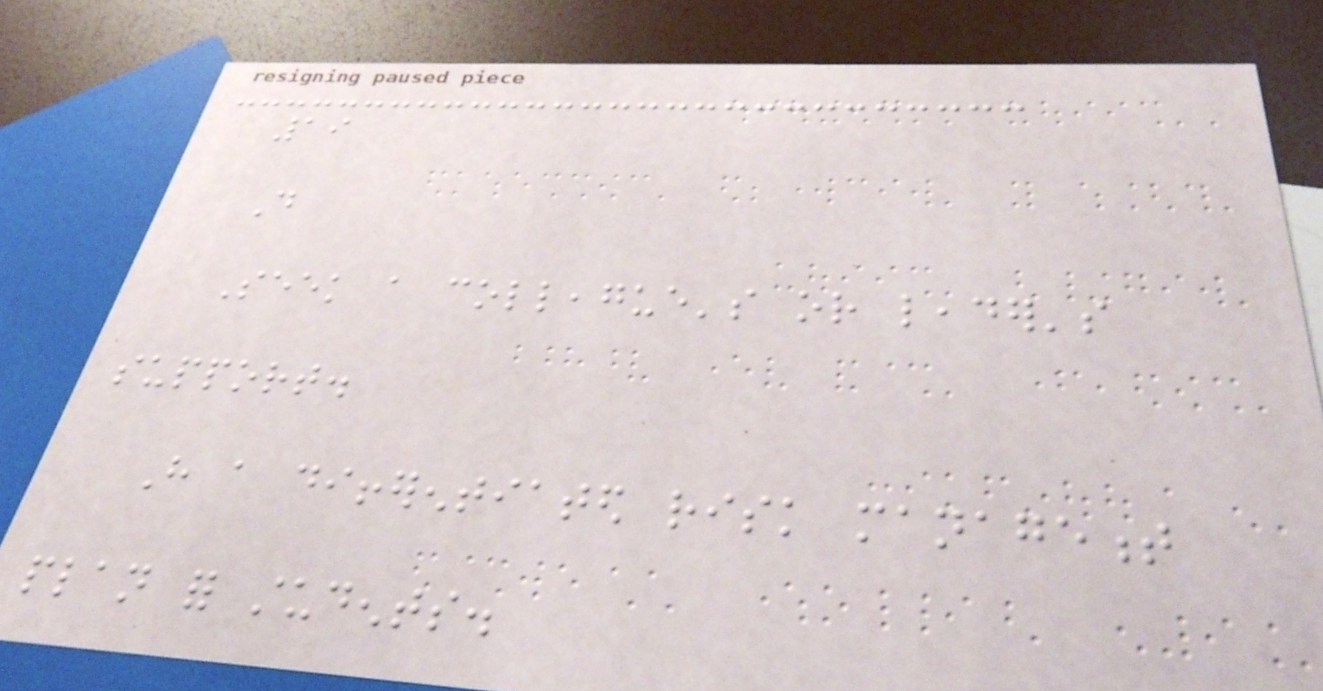19
Do
Seek a colleague's or leader's
support.
Have a differentiated risk management
plan for students.
